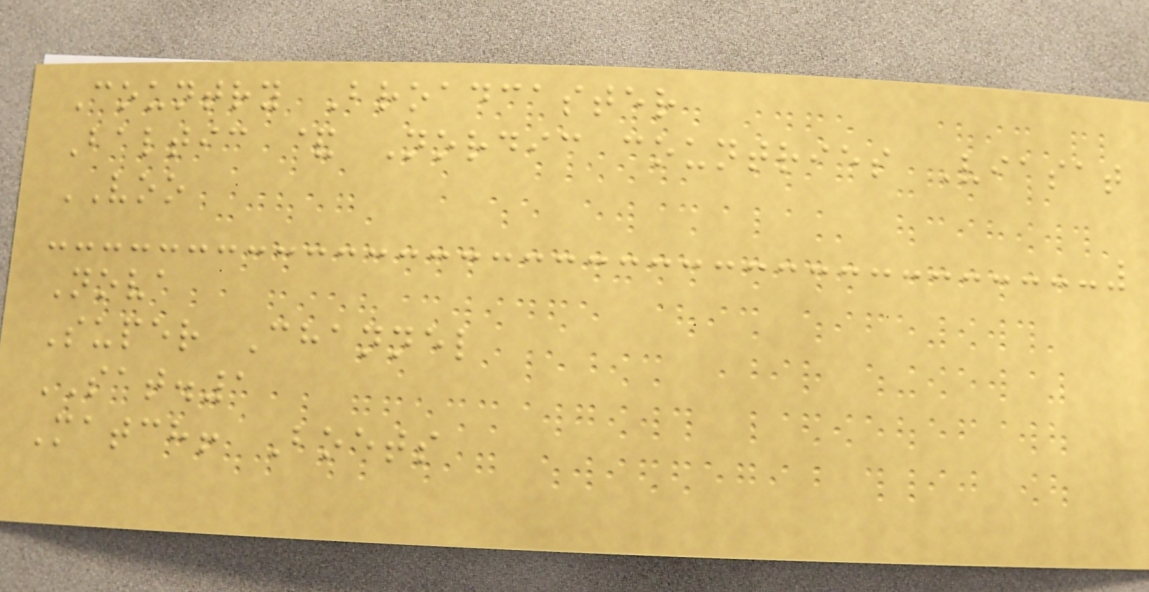Country Broadcaster
Baltic & Nordic countries Viasat
VOO
Nova
Super Channel
SAT.1
Match! Boets
